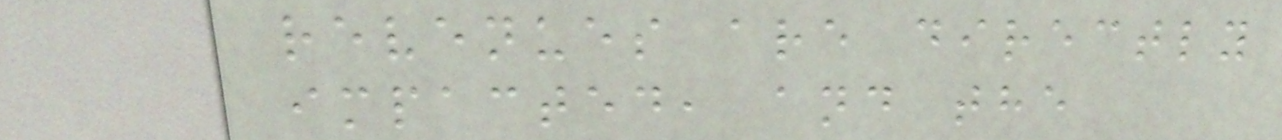revenues are directly
impacted, and the
